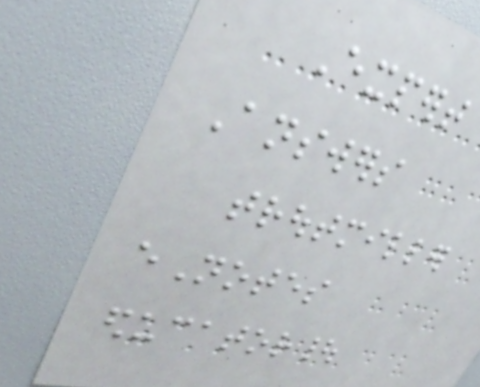Expert
Answers
troutmiller
eNotes
educator|
